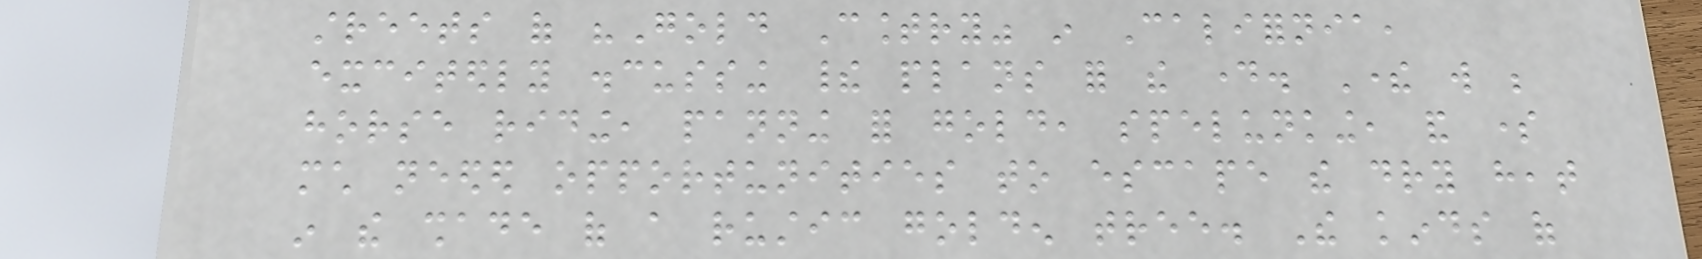streets of "Gold Country" in California,
excitedly discussing their plans for the day. There will be
horse riding, panning for gold, spelunking, and some
much needed opportunities to escape the dry heat
in the shade of a rustic golden tree. The kinds of
